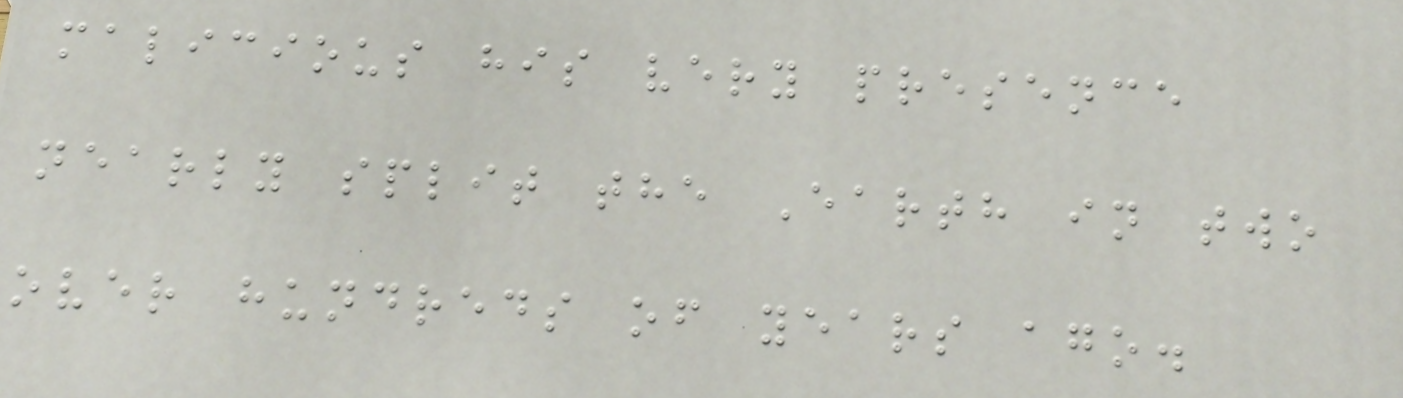malicious his very presence
nearly split the Earth in two
over hundreds of years ago.
